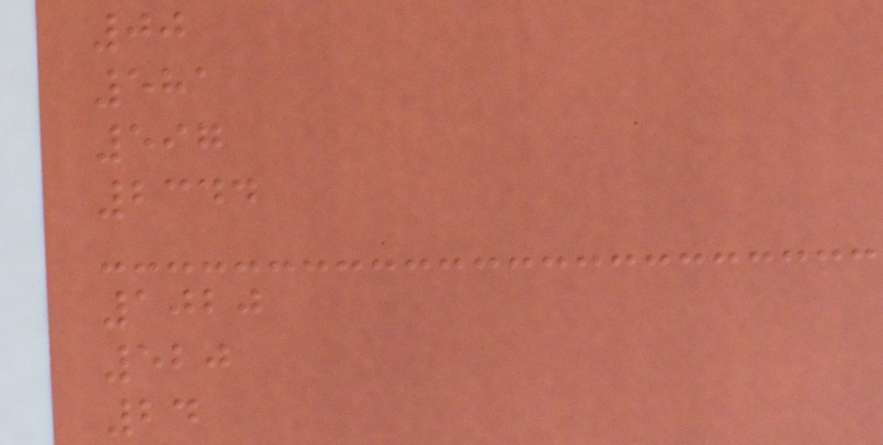00
581
597
2344
1020
520
24
